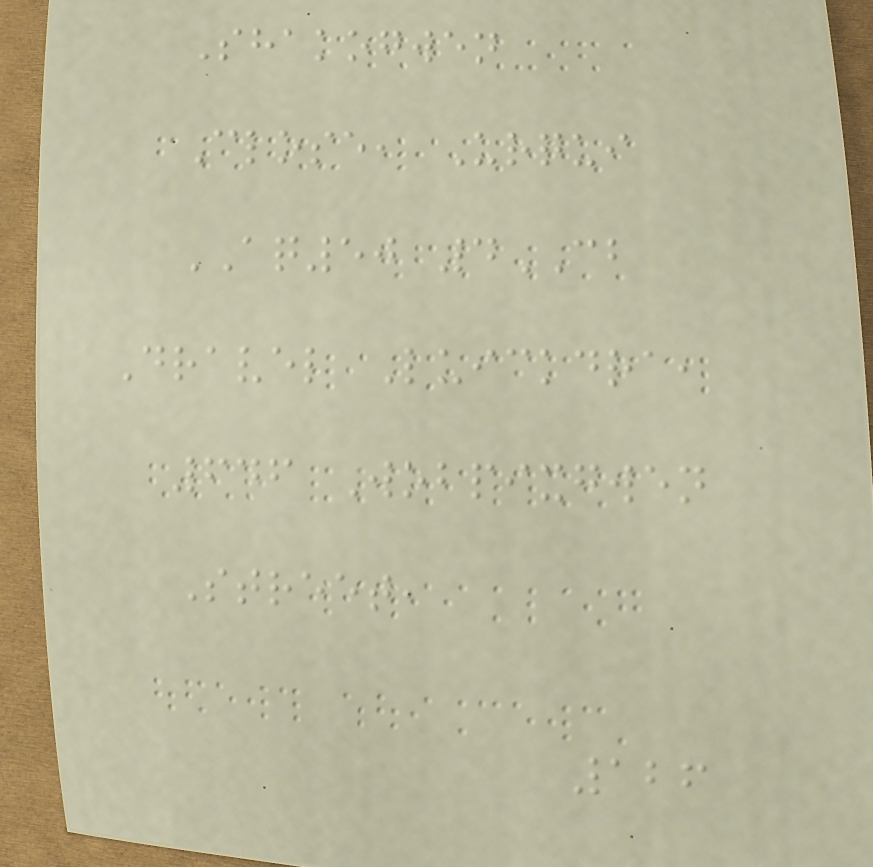Shakogwen
Close, Urqui
AQ50 4CB
Dravel Luickdra,
646 Wobpixgwen
Street,
126
